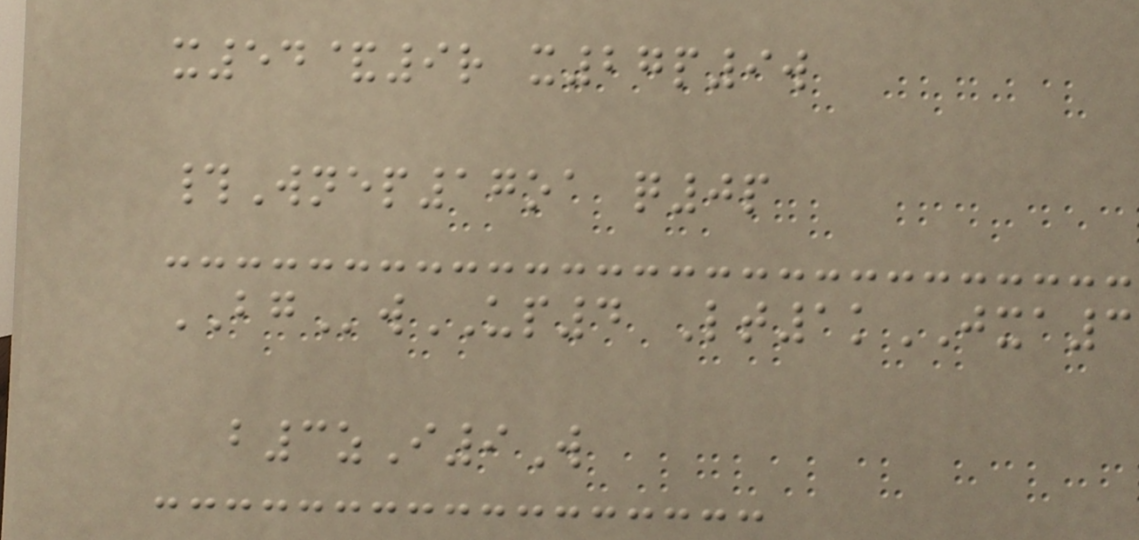x54&9r x27p9w
#Wnep17oa q0p
BGwUP4 Lt1kJXA3
b3zI9W
